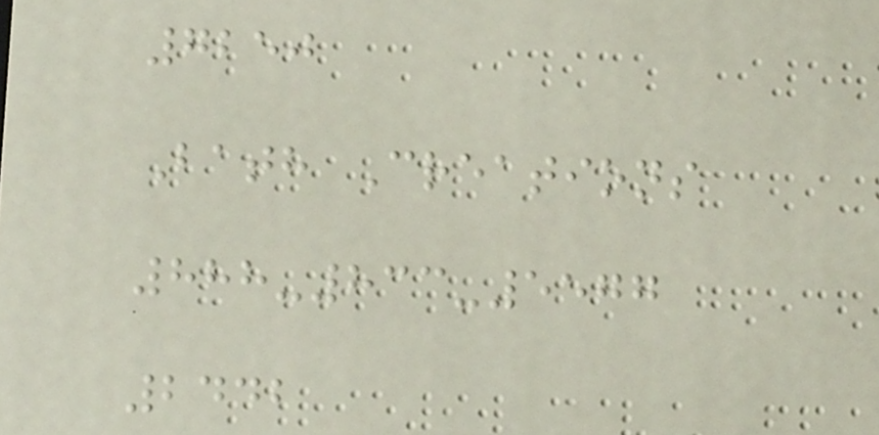7250
Bath Creations
888-833-5577
2442
